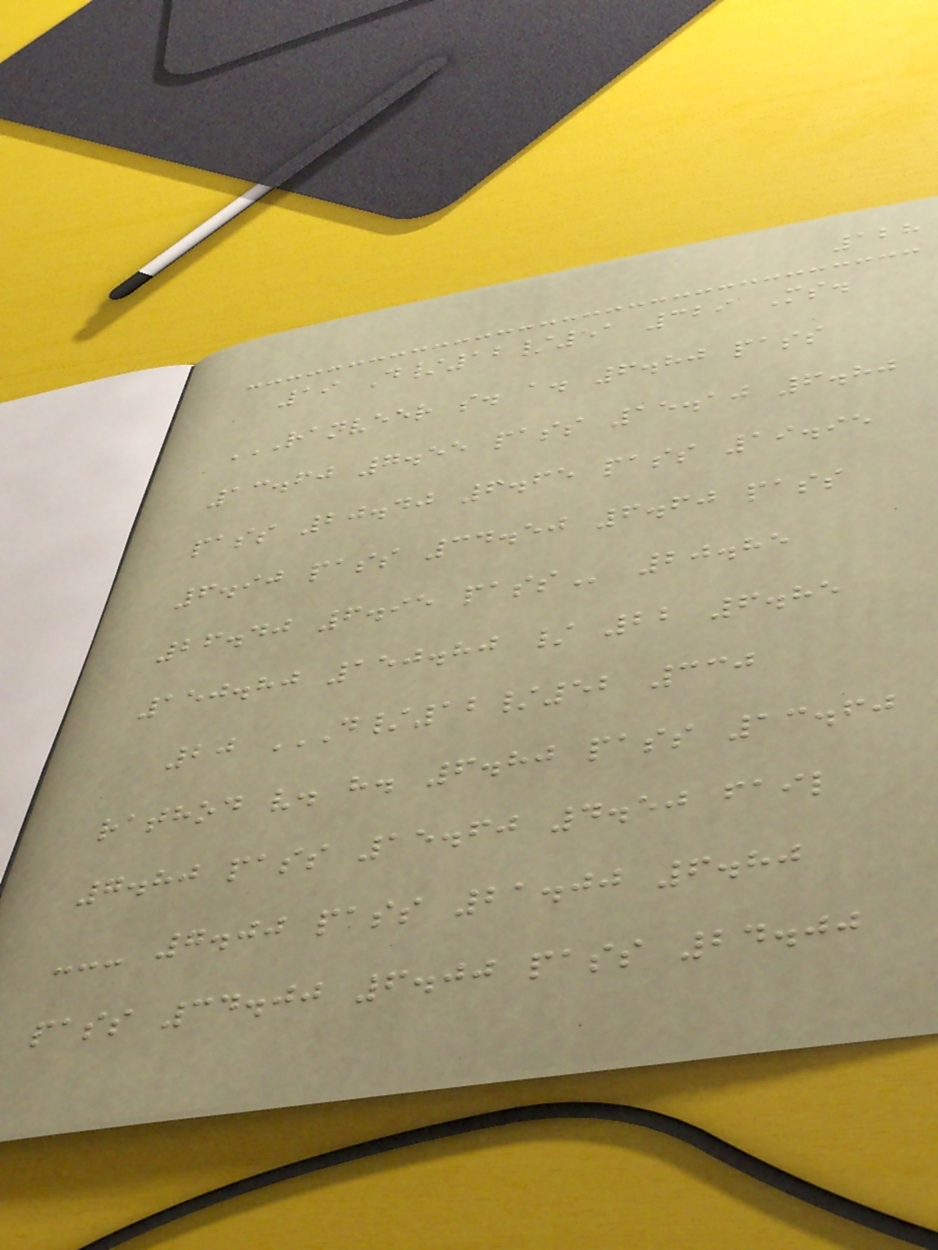128
19 D/12/51 329 Ms.
RANVEER S. A. 6.80 PASS
13.60 7.55 PASS 15.10 6.80
PASS 20.40 6.65 PASS 19.95
6.90 PASS 34.50 6.60 PASS
26.40 6.95 PASS 20.85
150.80 150.80 / 22 6.85
20 D/12/52 330
RATHOD V. H. 6.80 PASS 13.60
7.80 PASS 15.60 4.50 FAIL
--- 7.00 PASS 21.00 6.80
PASS 34.00 6.00 PASS 24.00
